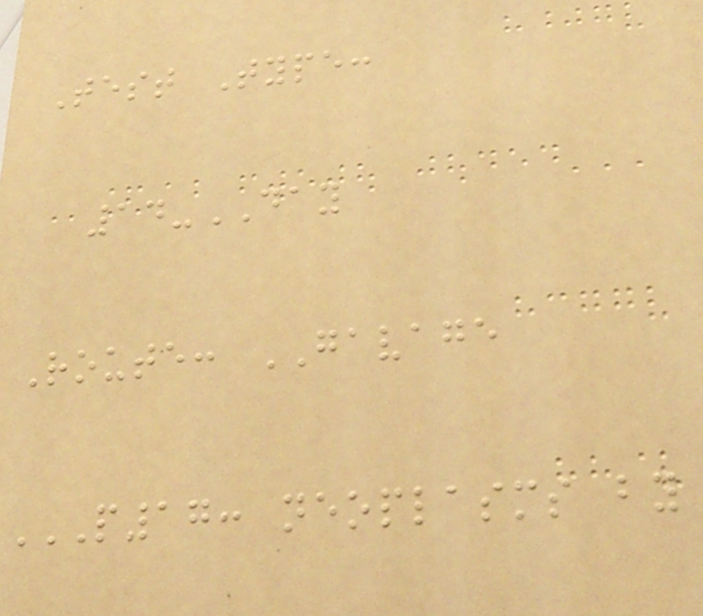Test Type:
14-DAY
Route: GAVAGE
P17: NEOPLASMS BY
